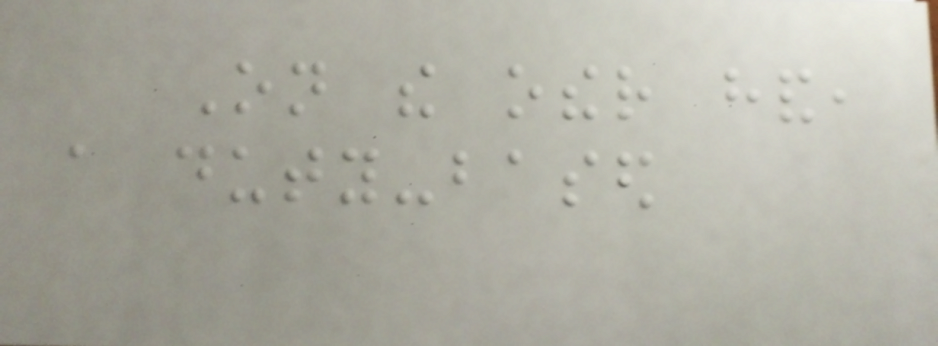On the other hand,
a duty-based
